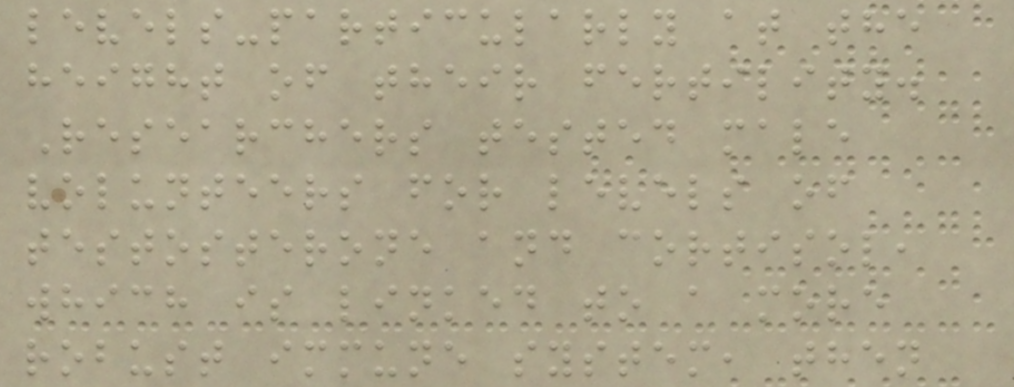levels-particularly at the
height of their fertility.
Researchers tested male
volunteers for levels of
testosterone and cortisol,
which is linked to a more
robust immune system, then
